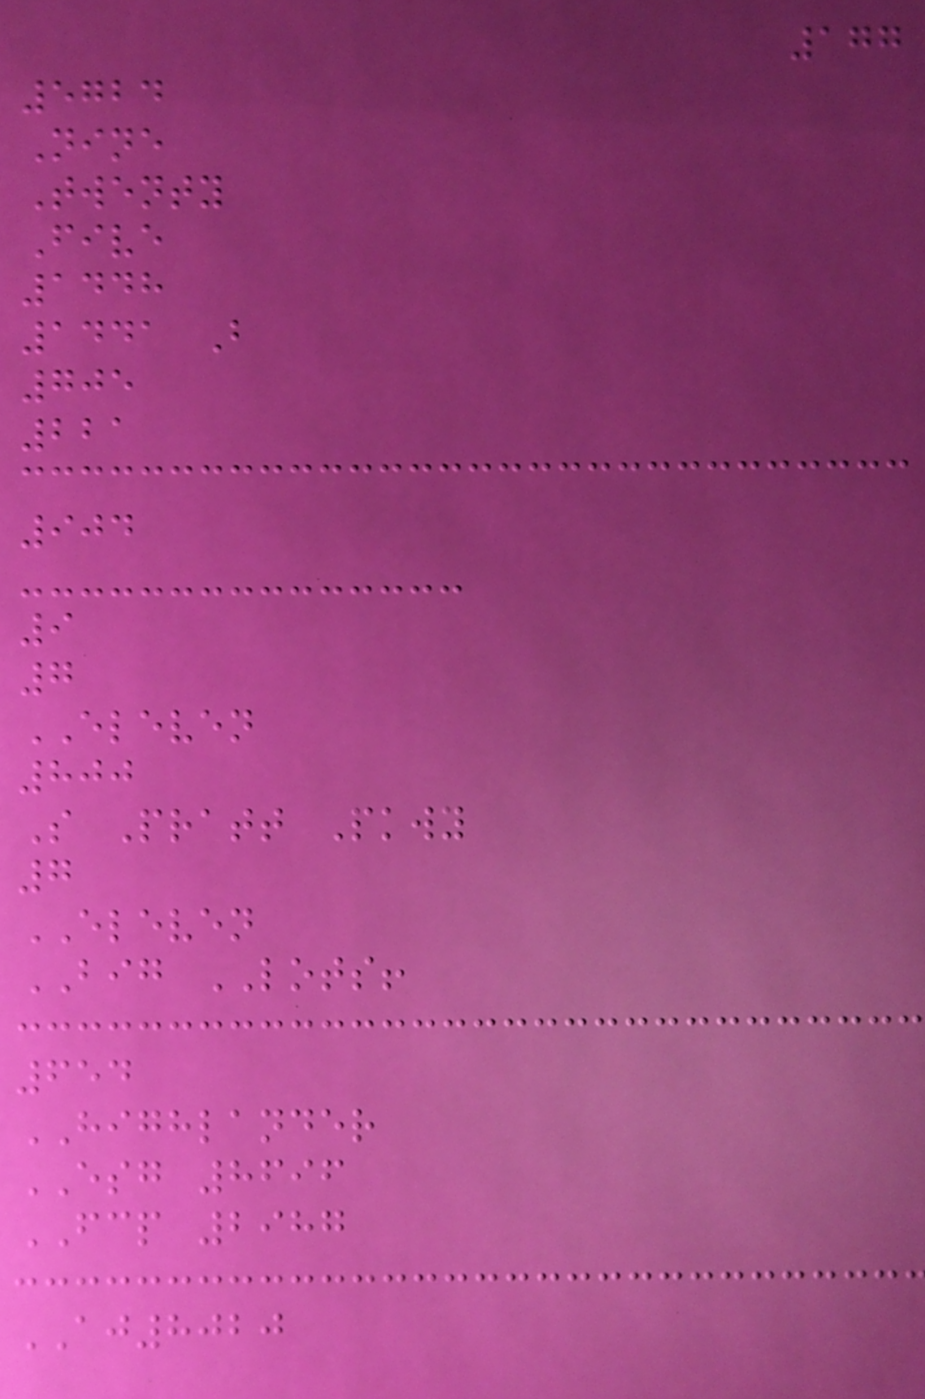177
5724
Nine
Twenty
Five
1448
1441 B
705
221
904
9
7
ELEVEN
800
S Pratt Pkwy
7
ELEVEN
BIG LOTS!
654
HIGHLANDER
ESG 8696
FCP 2987
AJ8020
